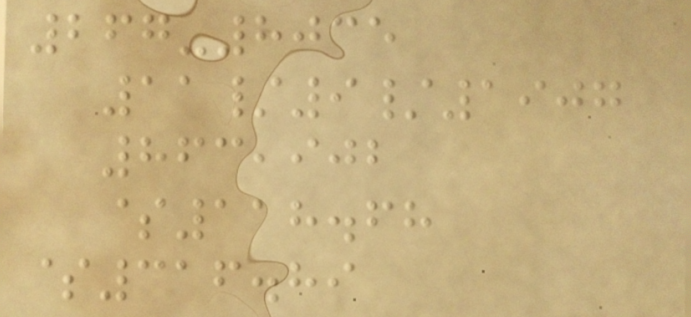267-8035
11/9/1907
863,902
$118.68
$316.89
